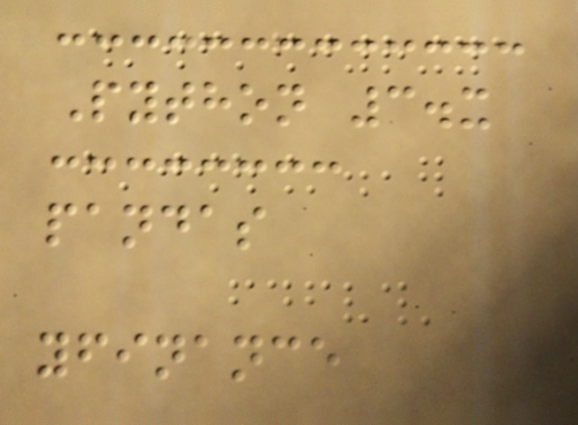Python 3.x
pandas
yfinance
